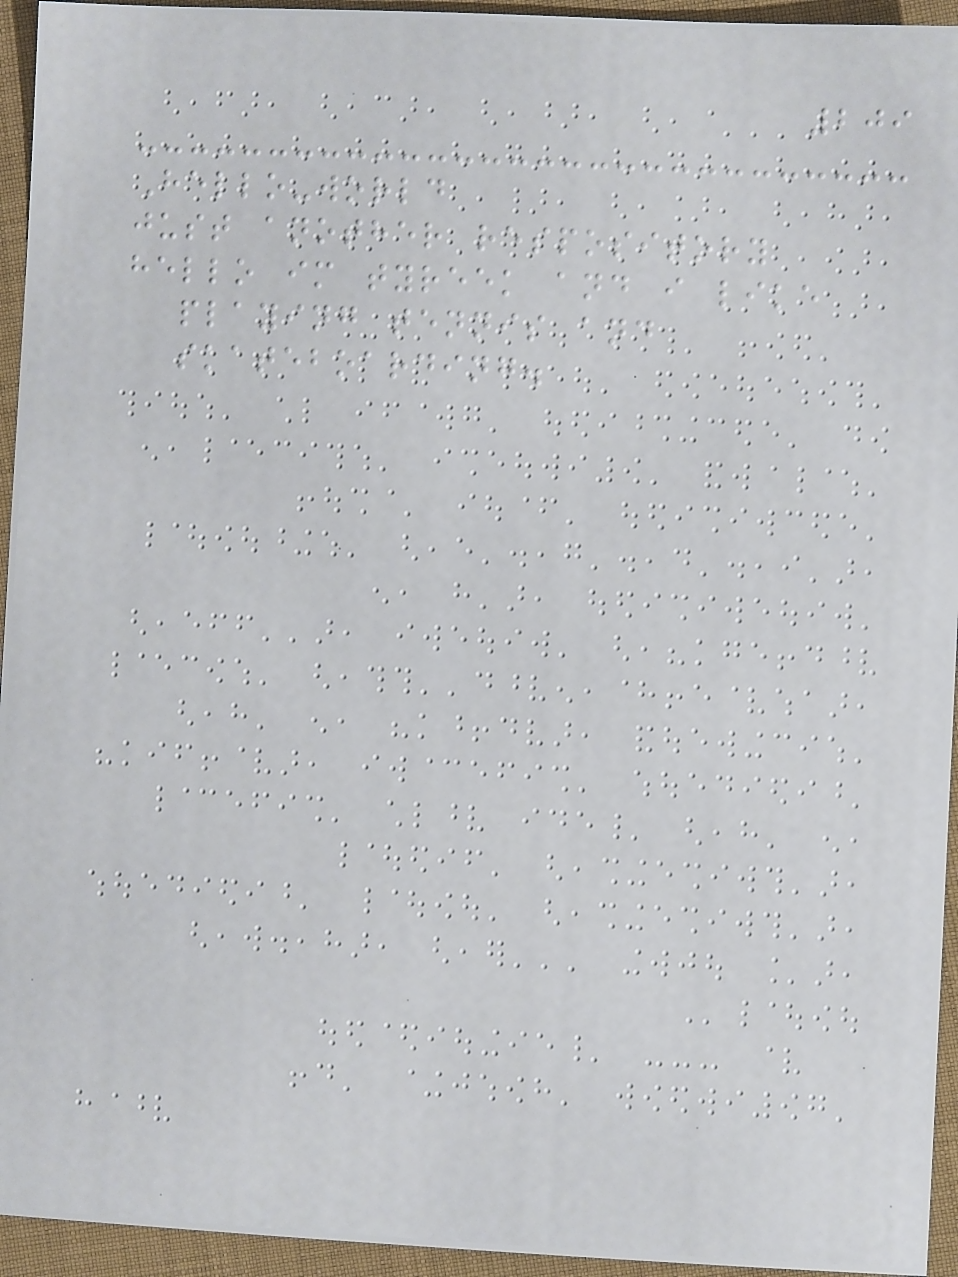209
Hello-world
just another respository
hello im tyreek and i like
playing tennis and
skateboarding.
